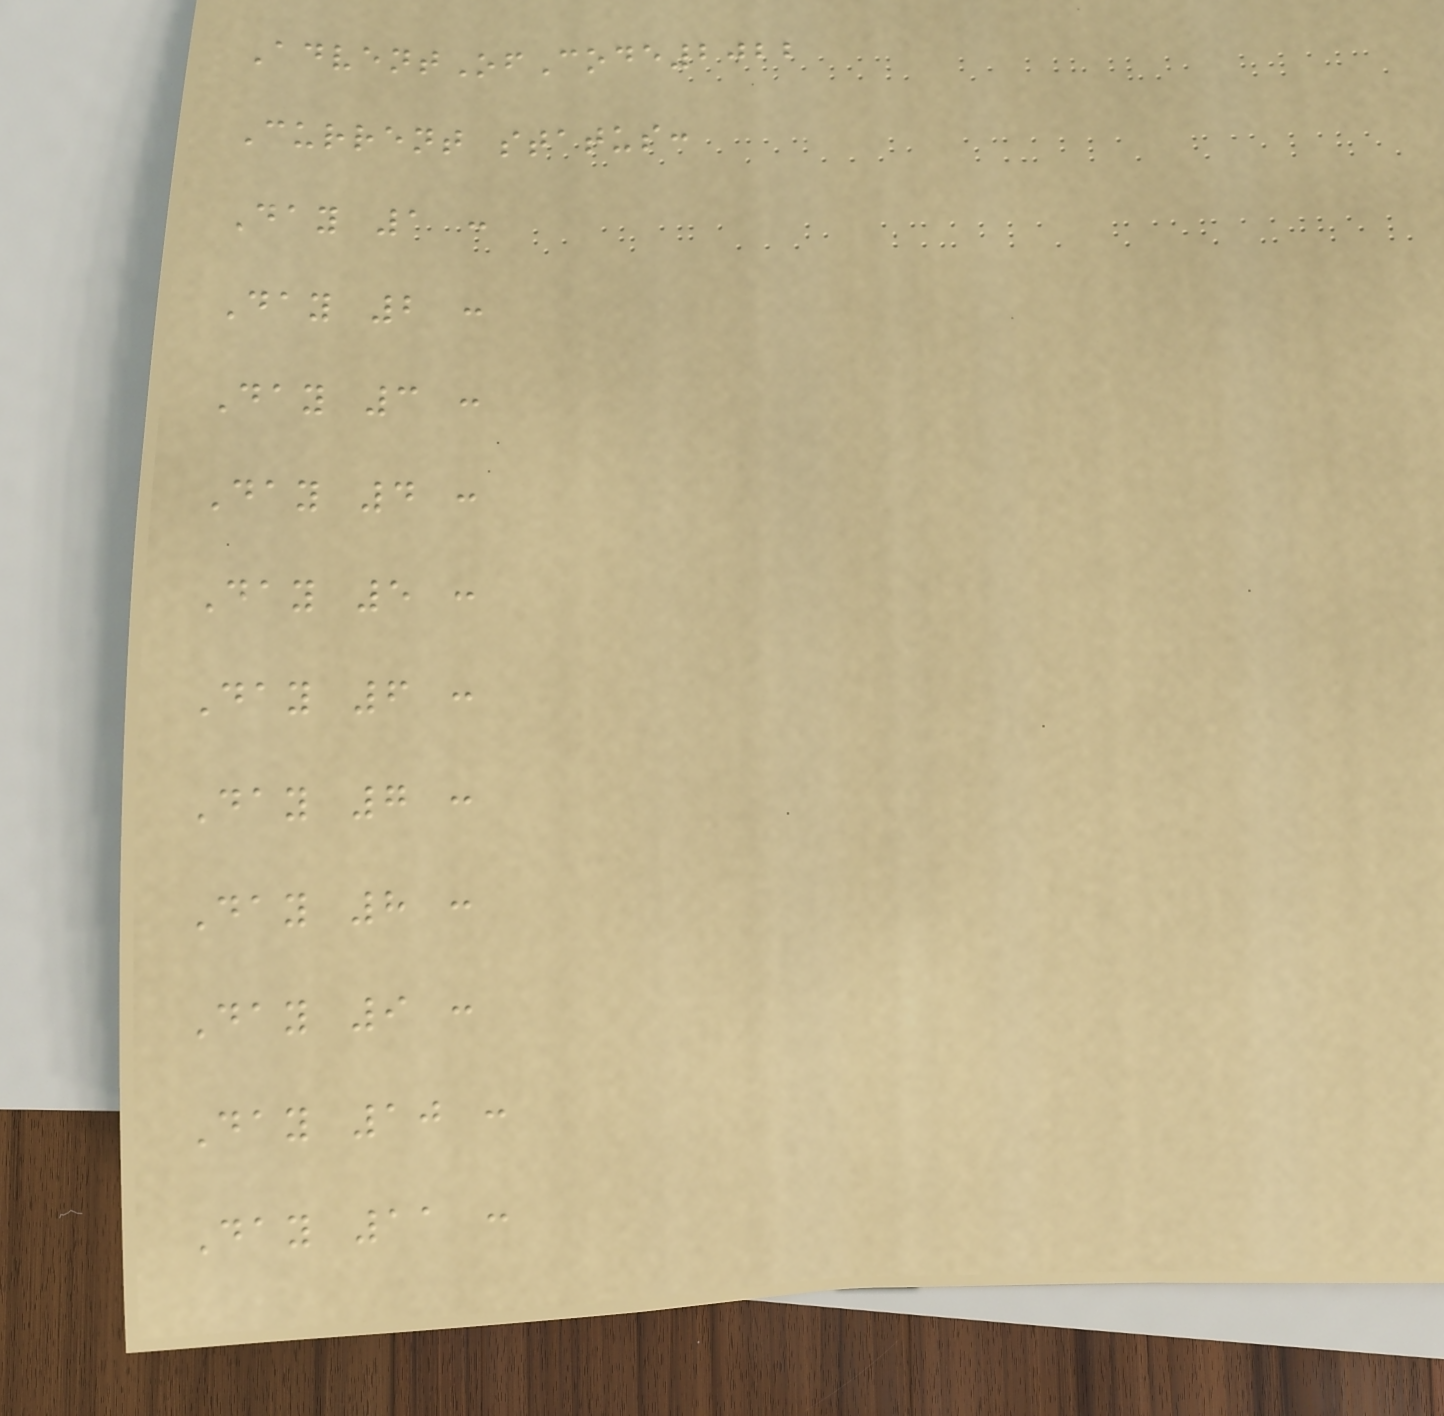AdventOfCode2022
Current status:
Day 1 :
Day 2 :
Day 3 :
Day 4 :
Day 5 :
Day 6 :
Day 7 :
Day 8 :
Day 9 :
Day 10 :
Day 11 :
